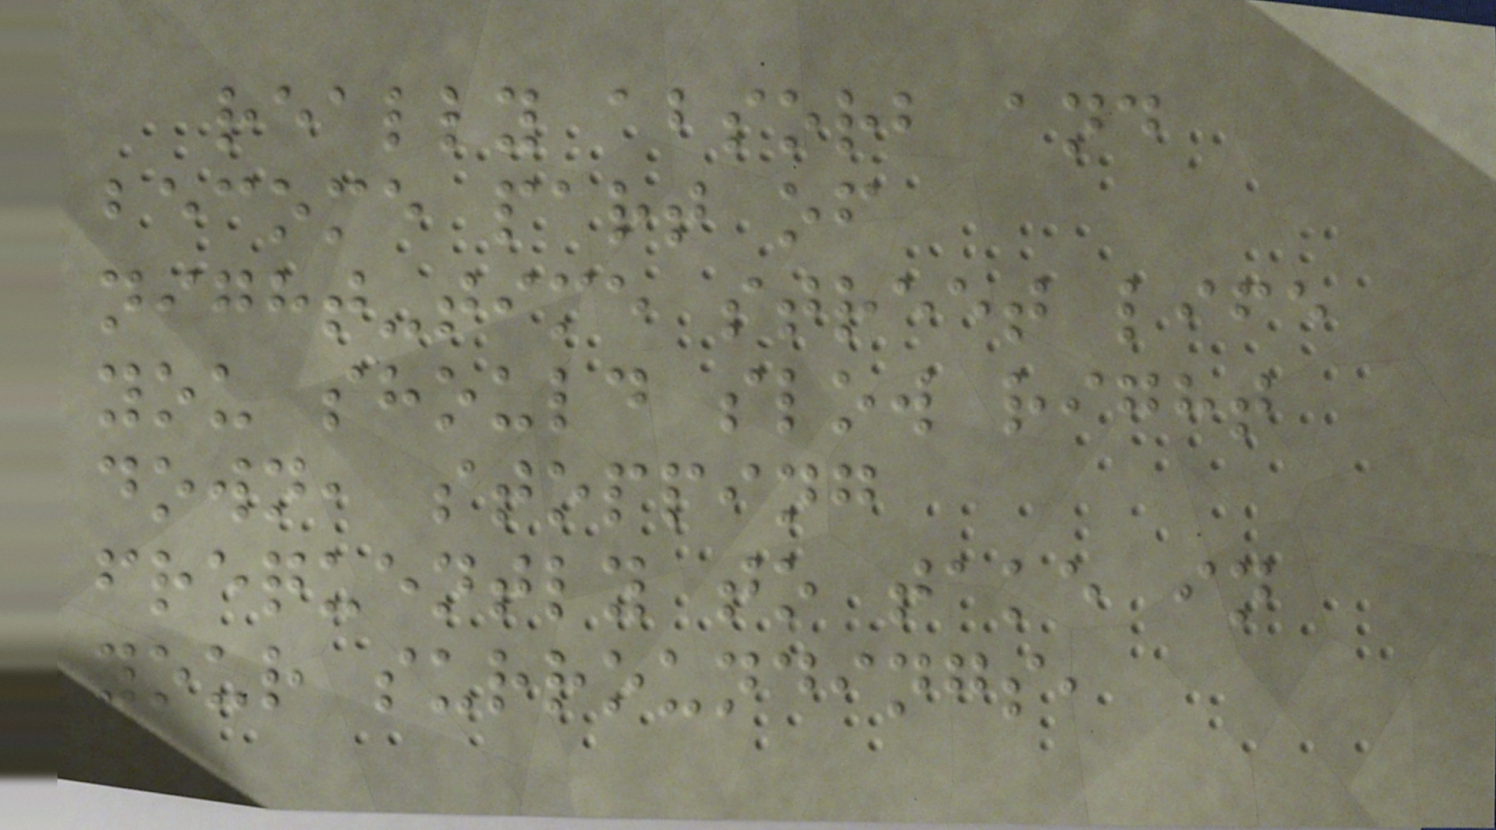really absorb and
become part of
night-time street life
you should slow right
down, stopping
frequently to take in
your surroundings,
